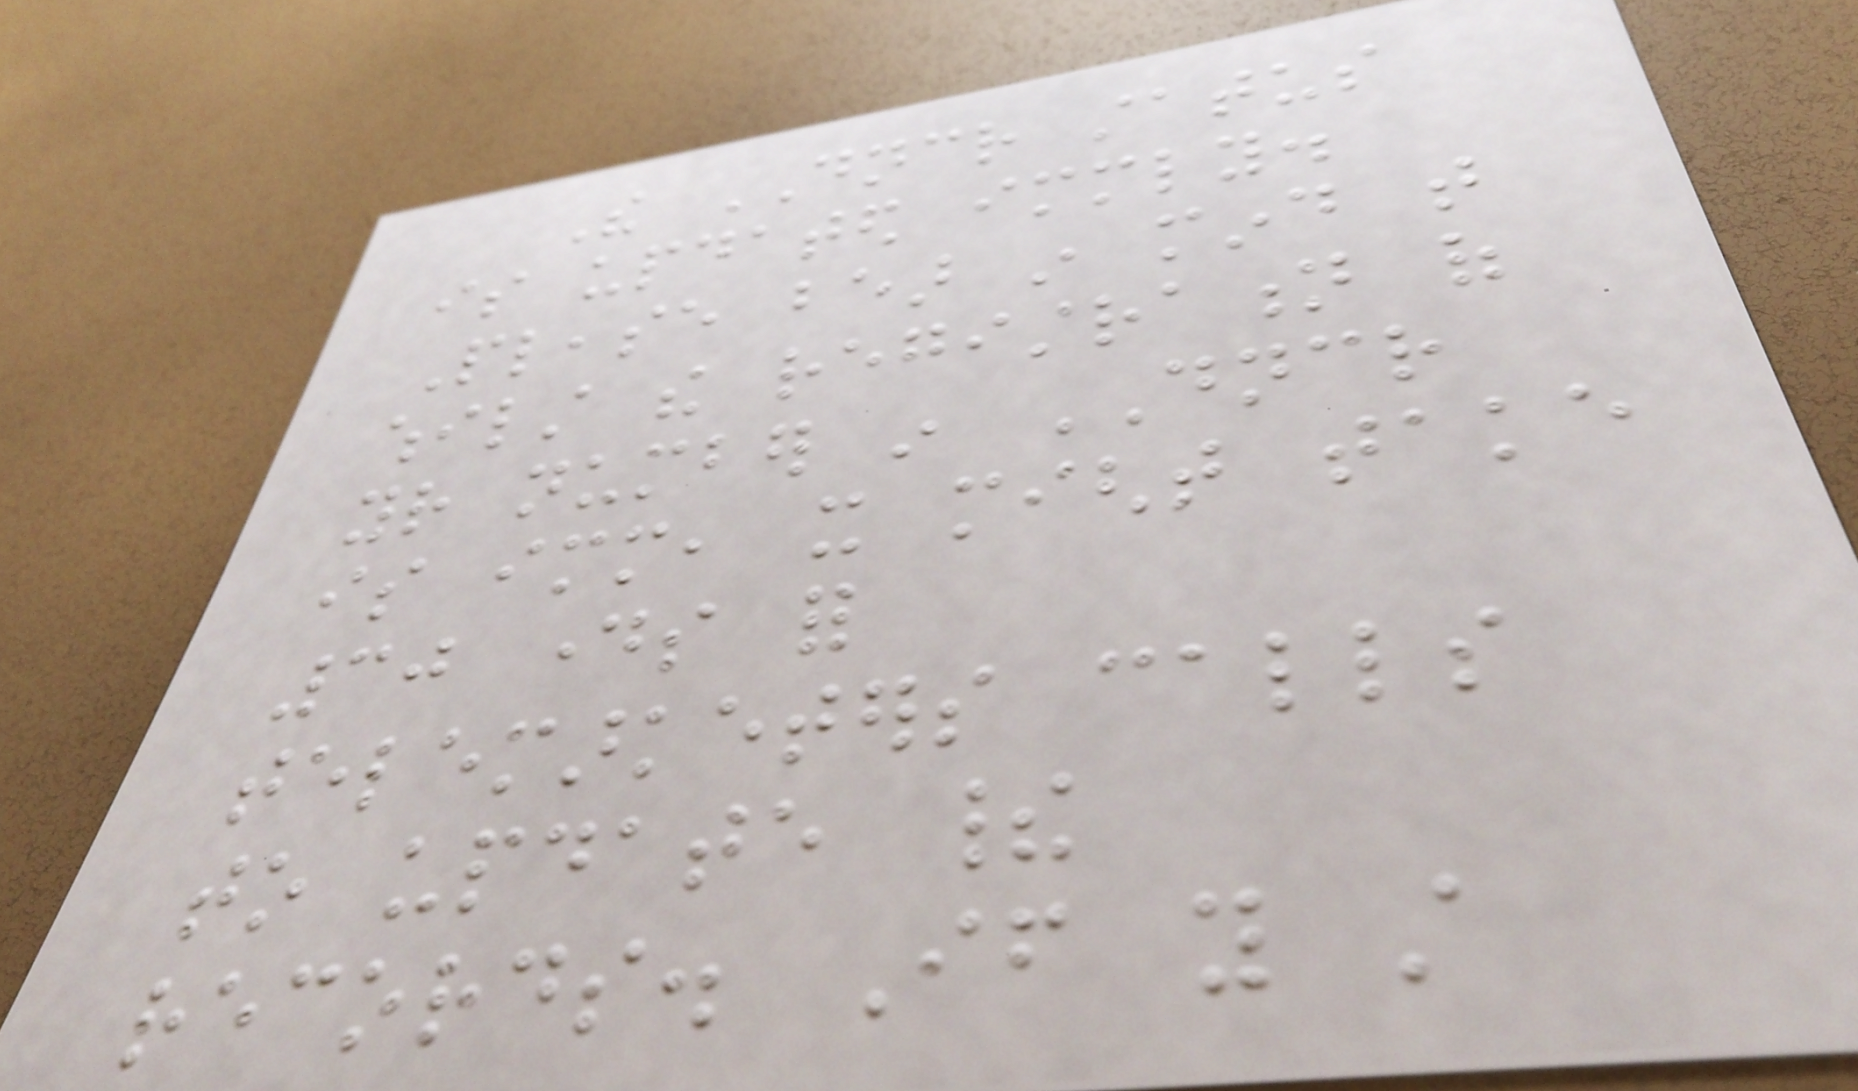The DNCR status
is updated immediately.
Please bear in mind that
whilst the registration of
your number in DNCR
is immediate, it might take
30 days for
telemarketers calls
to update their
records. If you still
